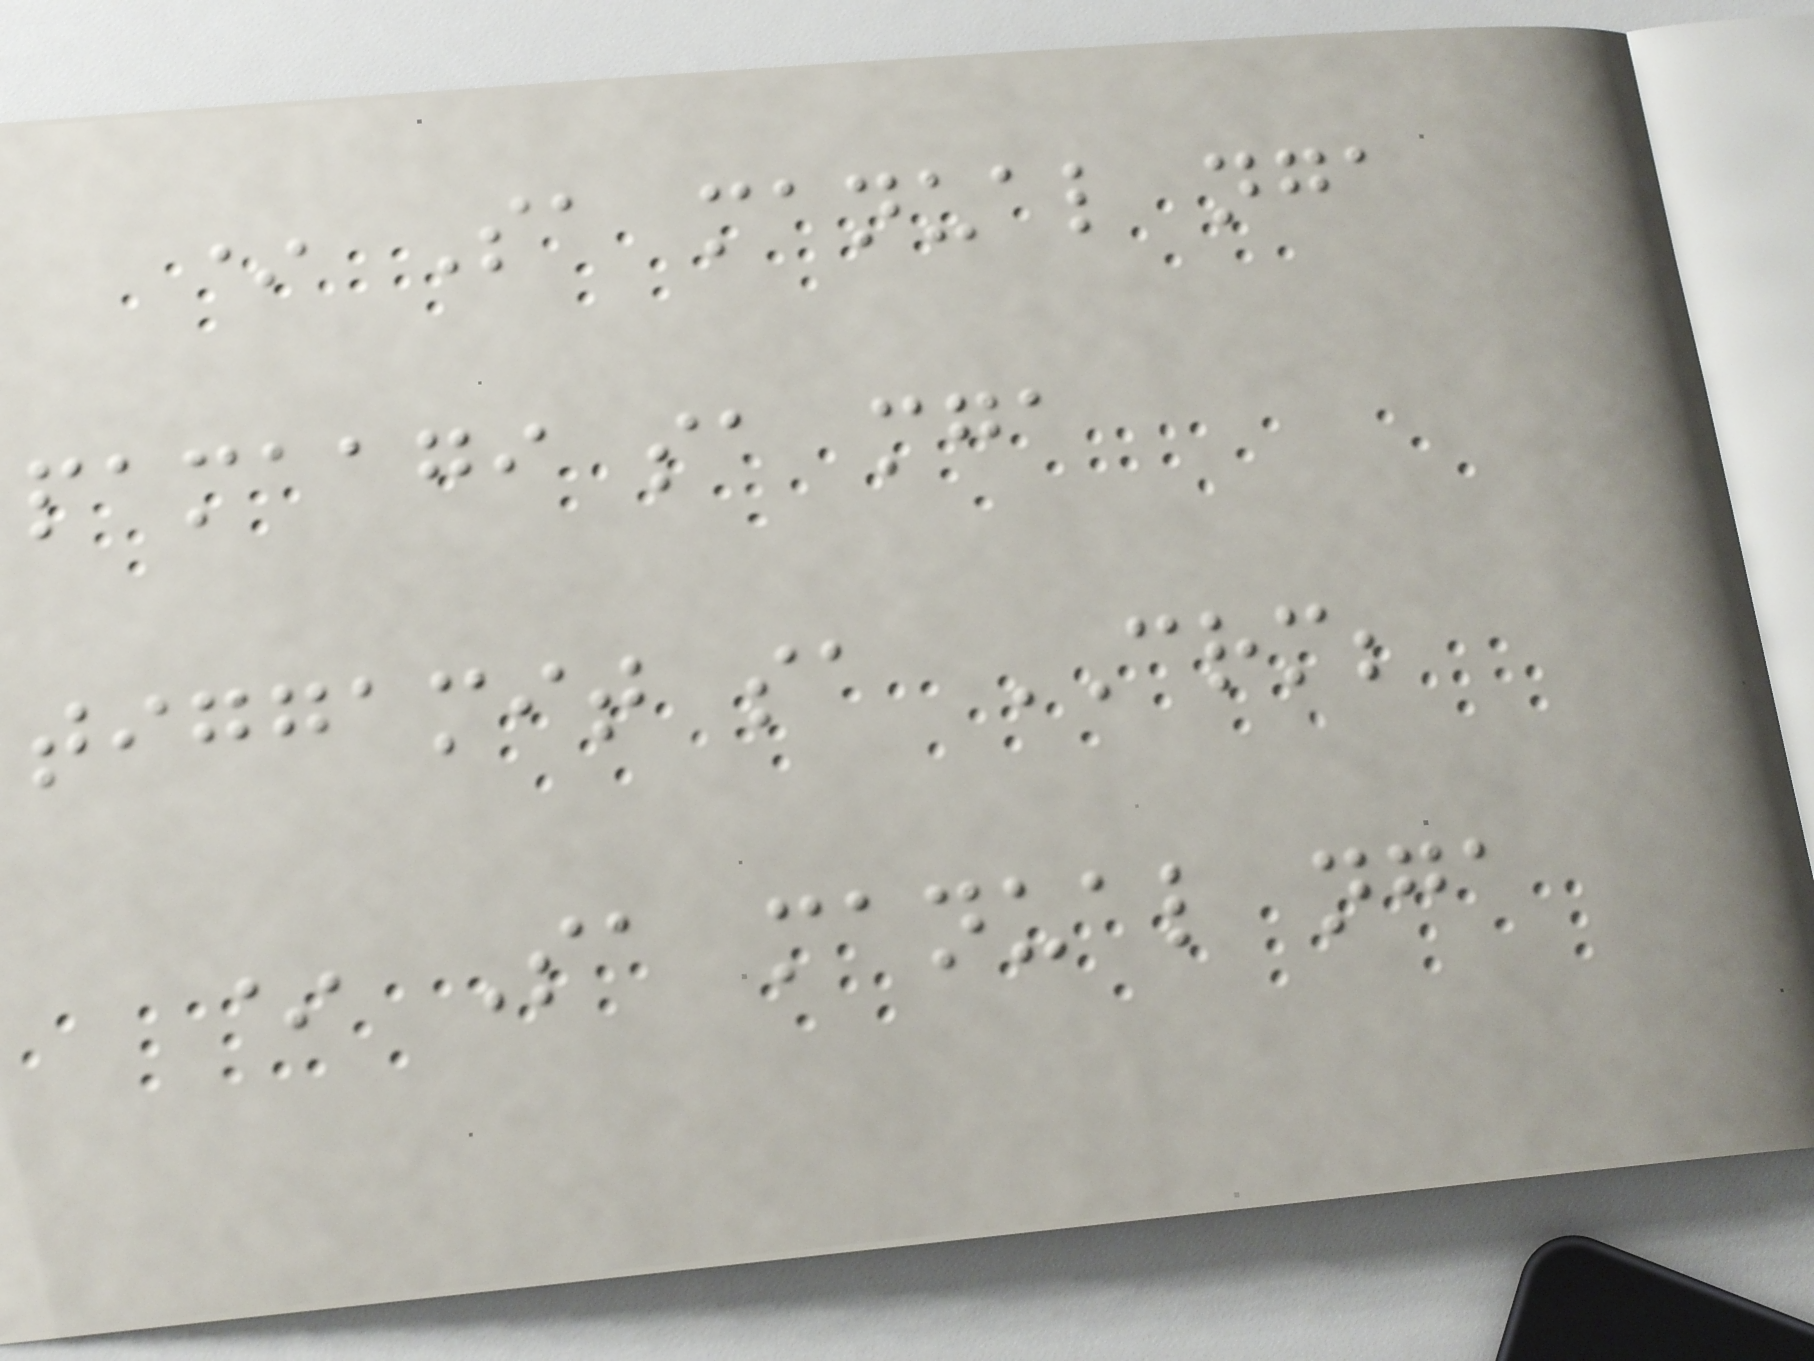* Sa manual nga
pamaagi sa mga
tiggamit sa CRM;
* Sa manual nga
